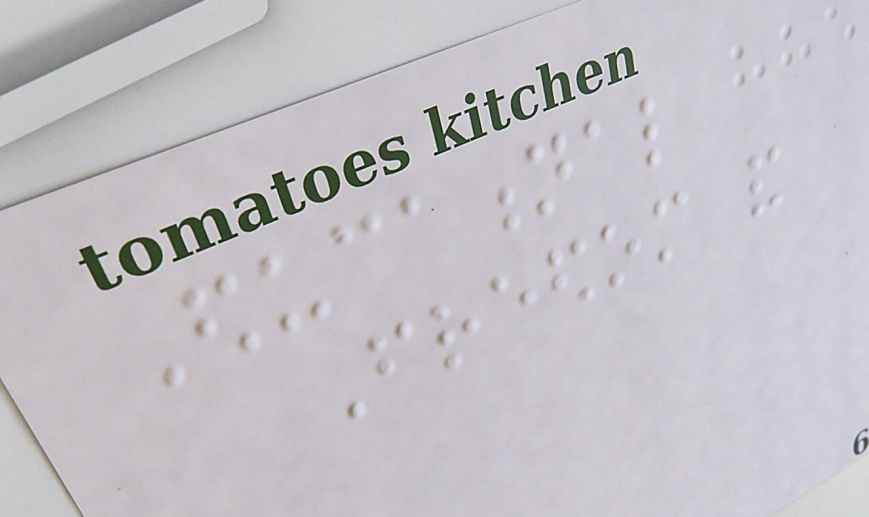Educational
Freedom and
